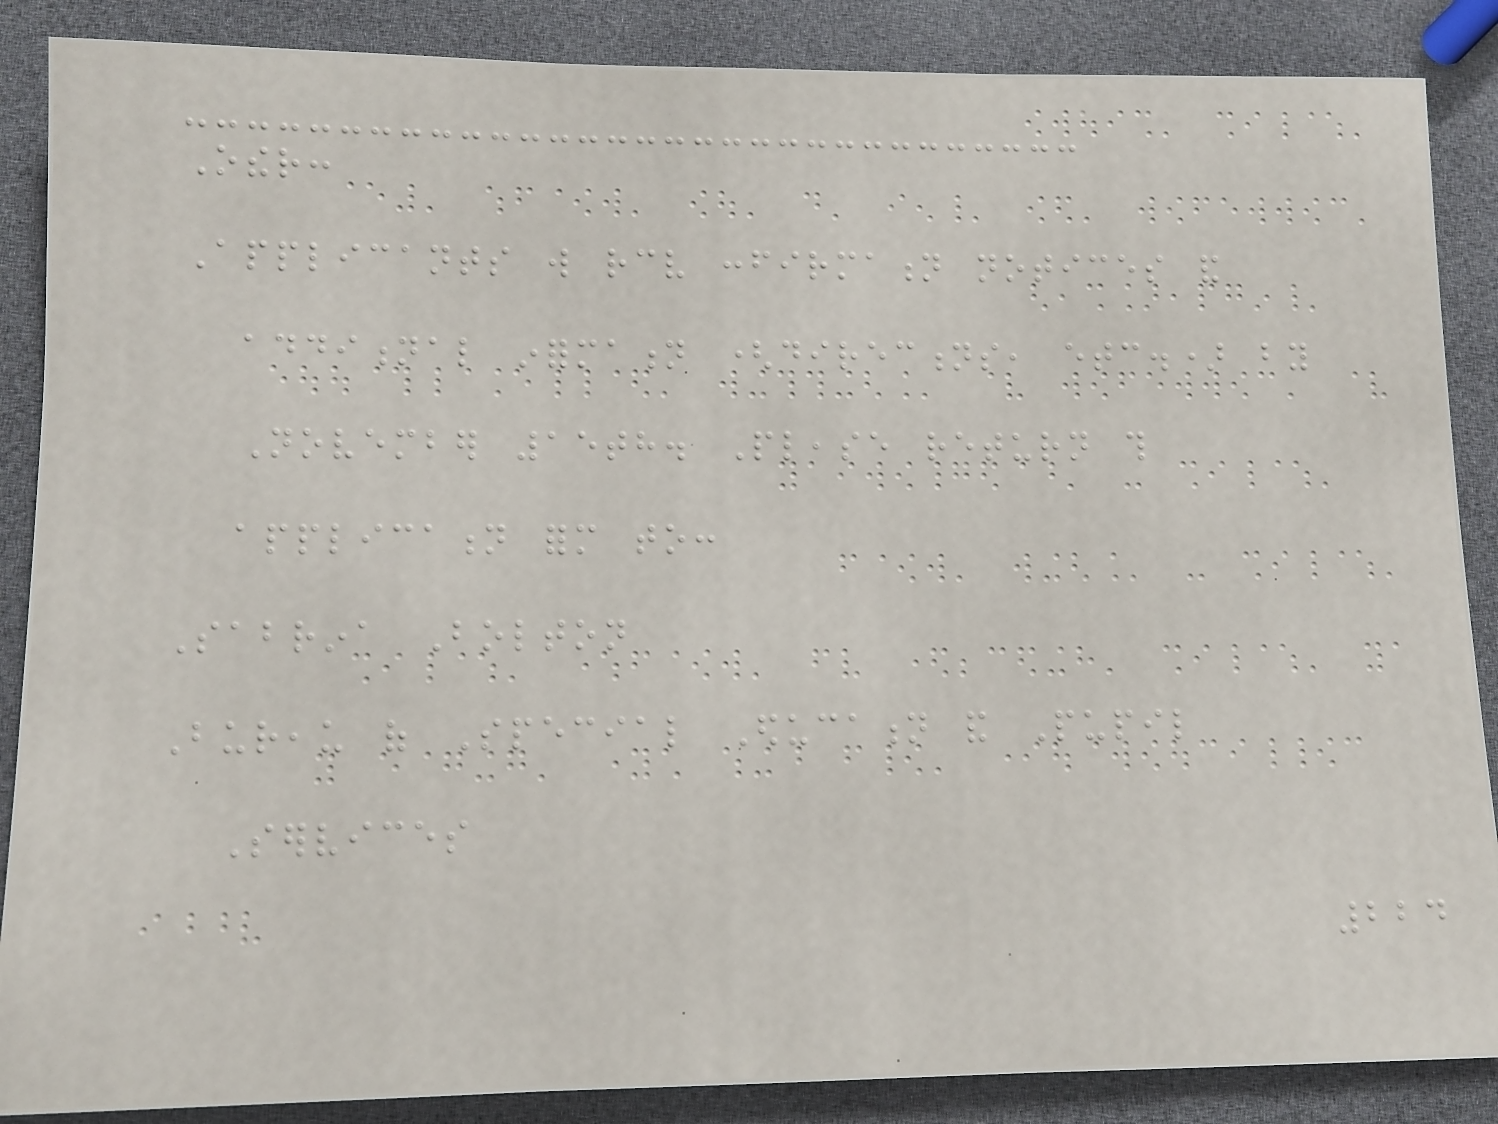Other:
Applicants will receive confirmation notices and
additional information (directions, etc.) by
November 15th. Please return this
application form to:
Sabrina Bolton
Bureau of Special Education and Pupil
Services
224
